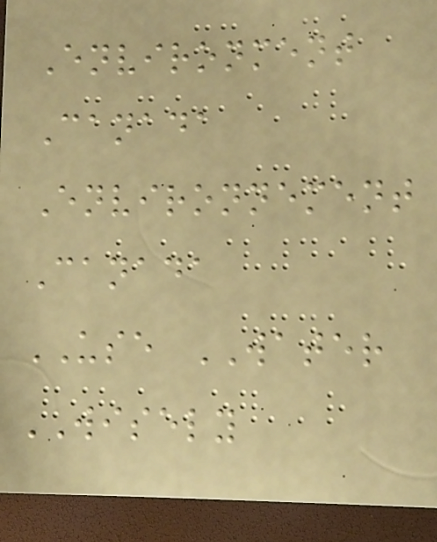Environment
Canada
Environnement
Canada
USE WATER
WISELY
